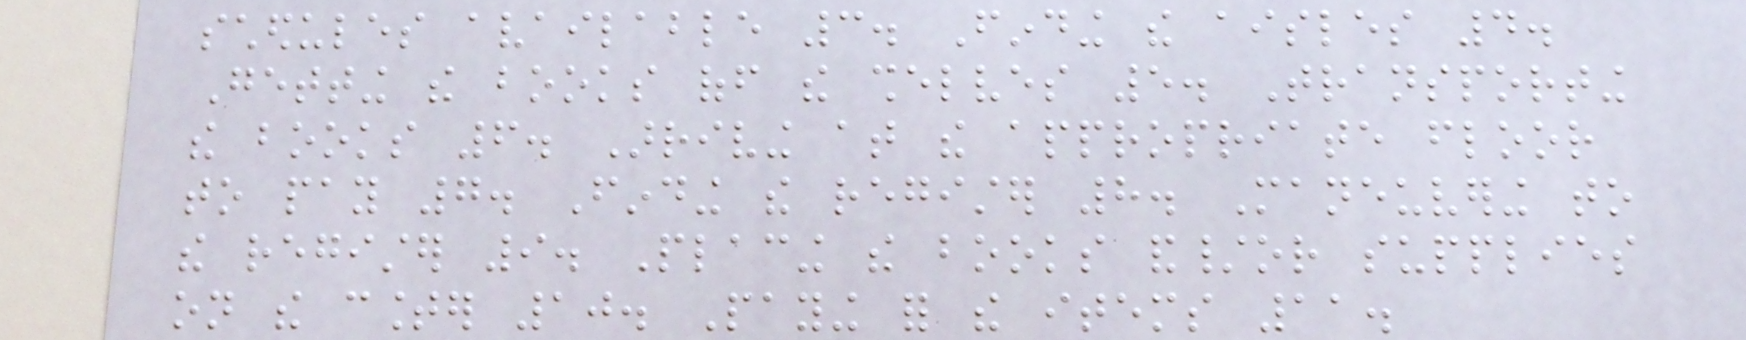schedules available 3. Finding the aisles 4.
Getting the books off the shelves 5. Transporting
the books 6. Arriving at the appropriate floor
to pay 7. Finding the register 8. Maneuvering to
the register 9. Placing the books and/or supplies
on the counter 10. Paying for the items 11.
